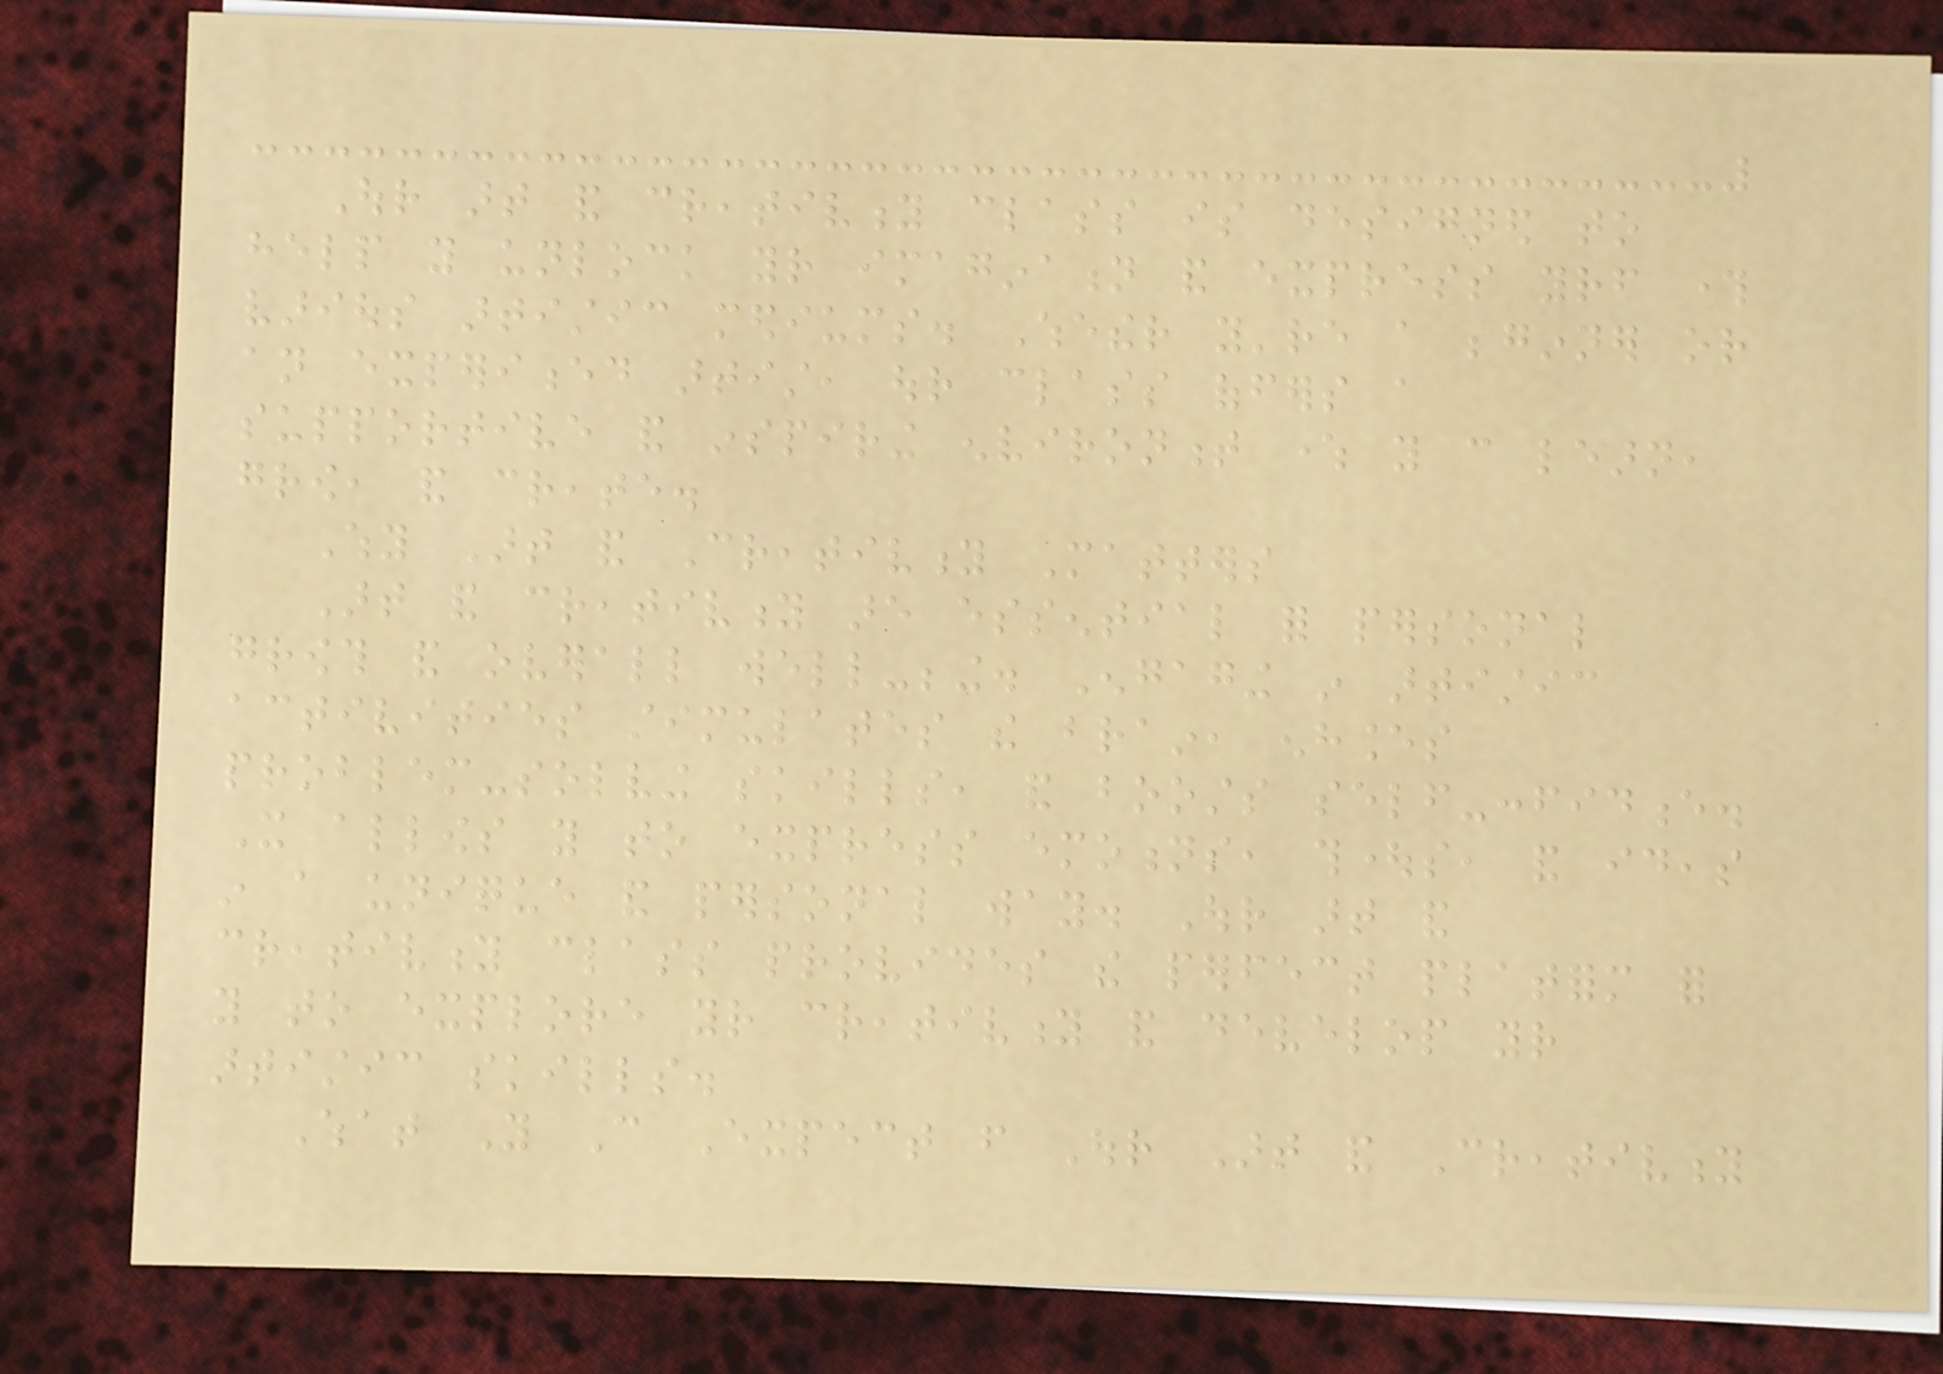Our art and creativity class is designed to
help you unlock your imagination and express yourself through
various artistic mediums. Whether you're a beginner or
an experienced artist, our class offers a
supportive and inspiring environment where you can learn,
grow, and create.
Why Art and Creativity Matters
Art and creativity are essential for personal
growth and overall well-being. Engaging in artistic
activities stimulates the brain, enhances
problem-solving skills, and boosts self-confidence.
It allows you to express emotions, thoughts, and ideas
in a unique and personal way. Our art and
creativity class provides the perfect platform for
you to explore your creativity and develop your
artistic skills.
What You Can Expect from Our Art and Creativity
